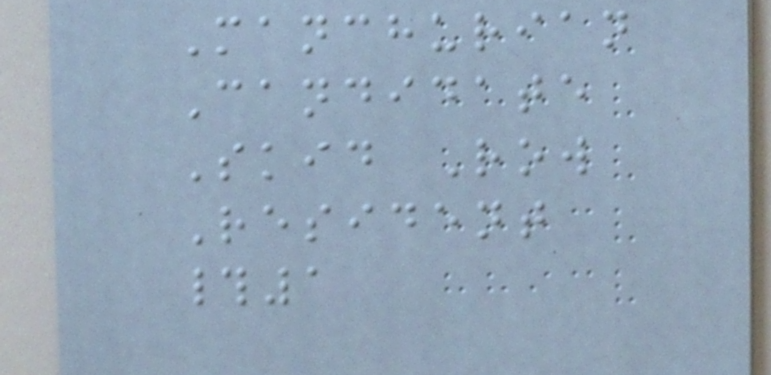Manchurian
Candidate
Skid Row
Resident
#1
